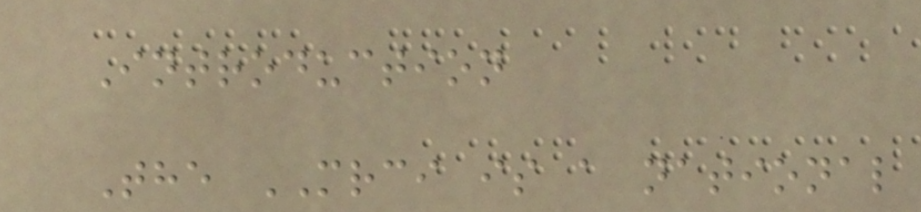Introduction
The MRCI is a national
